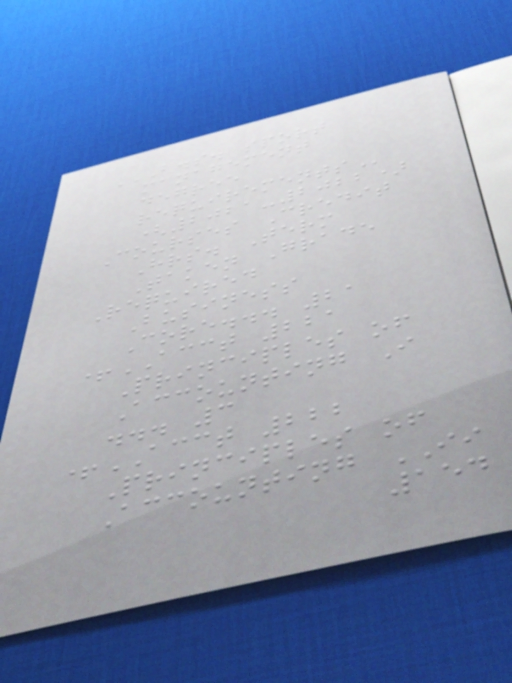B.S. SPORT
MANAGEMENT
DEGREE
REQUIREMENTS
(2021-2022)
Courses Credit
Hrs. Term
Taken Grade
Required
Business
Core... 21
+ACCT 221
Principles of
Accounting I
... 3
+ACCT 222
Principles of
Accounting II
154
